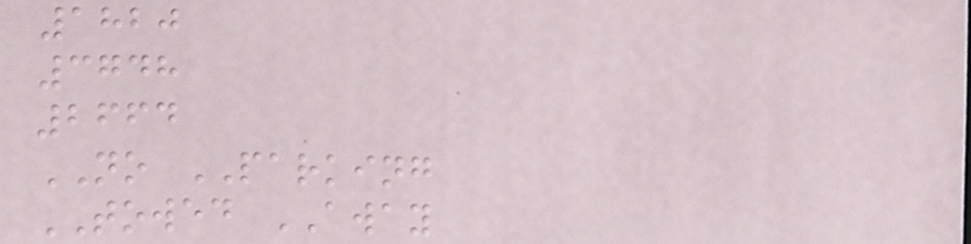1820
3748
2664
NO PARKING
TOWED AWAY
